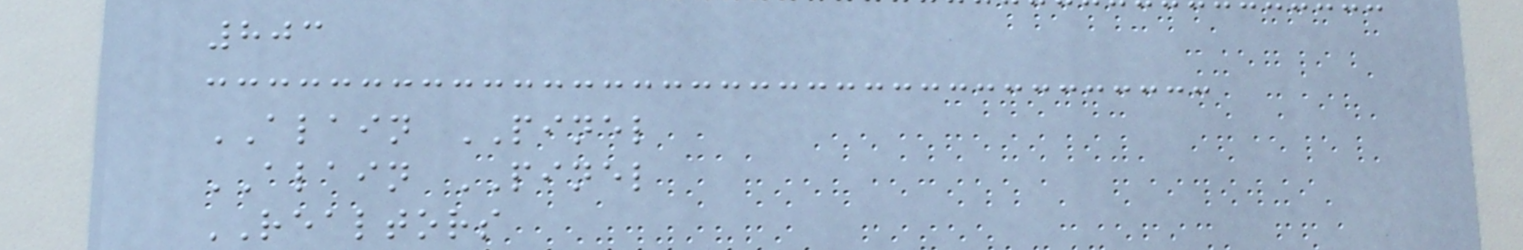803
ALAIN PINEL
ALAIN PINEL
REALTORS
